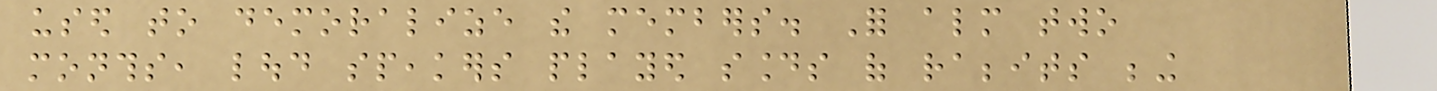used to demoralize the members. For almost two
months, loud speakers played sounds of rabbits being
